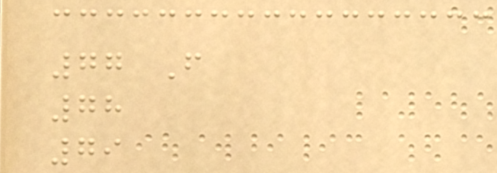77 F
78
79
